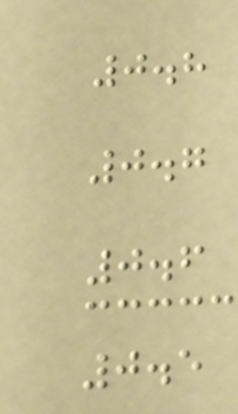0.8
0.7
0.6
0.5
